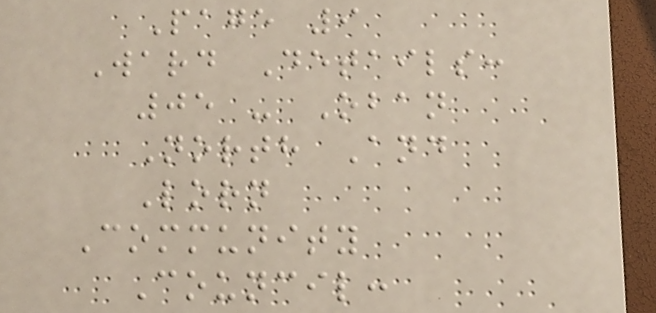Page 9
Ward Details:
05 - Oban
North And
Lorn
Community
Council:
